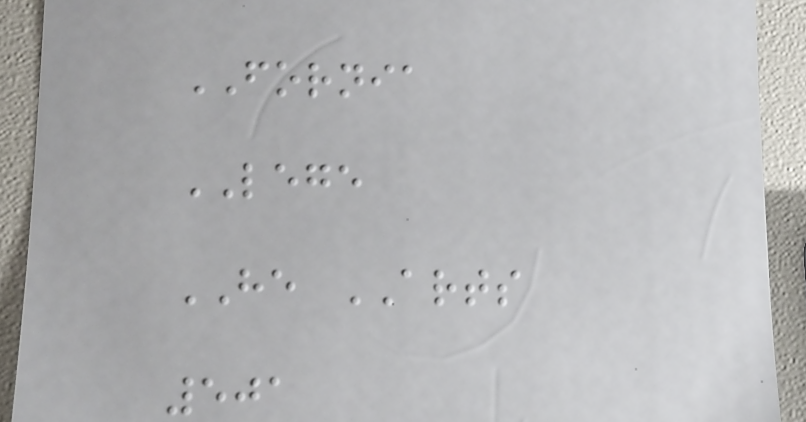FORNIA
LEGE
HE ARTS
501
